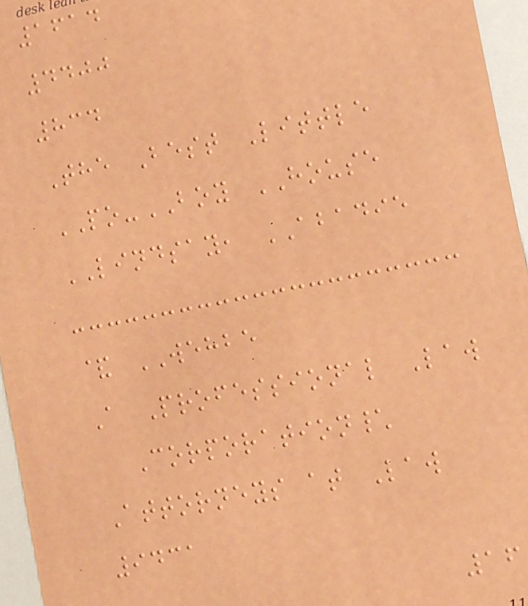1614
4400
834
The Best Little
PO-BOY HOUSE
LINDSAY, ABADIE
& WEHBE
A Professional Law
Corporation\
Attorneys at Law
9431
16
